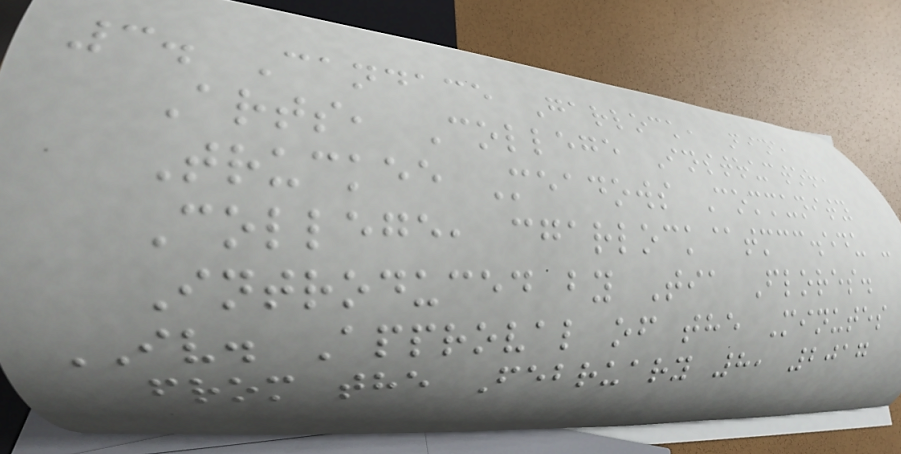3. Candace Garlock, Fine
Arts, College Instructor,
Truckee Meadows Community
College, cgarlock@tmcc.edu -
Introduced by Tia Flores.
IV. Approval of the Minutes
from the February 8, 2017
